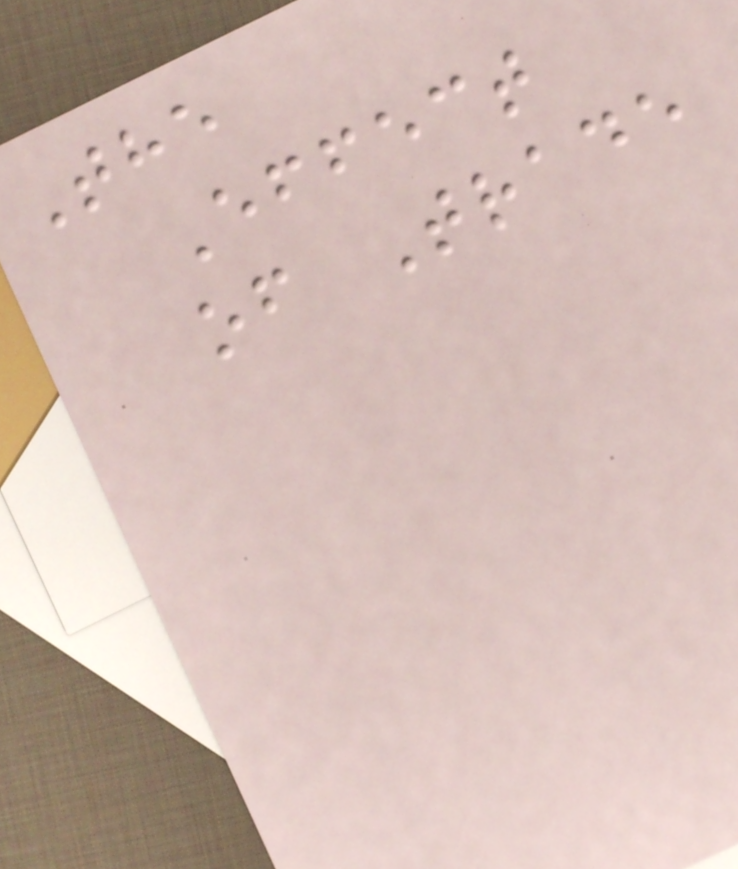The
Effect
of Trade
